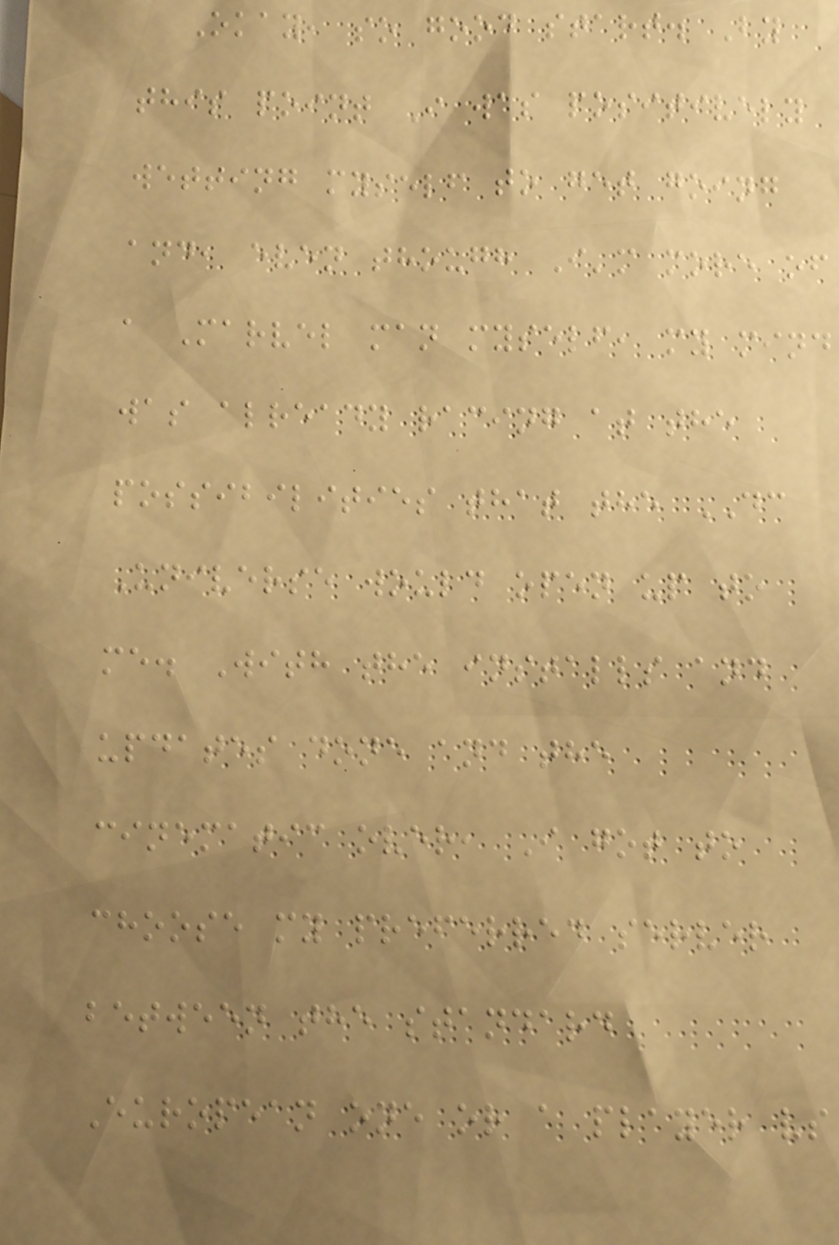Okay, so good start. By
this point I was positively
wetting myself to get going
and, even though I'm more of
a Marvel man myself, my mind
was already racing at the
possibilities that the DC
Universe would open up to
me. With the installs and
updates done and the
cinematic over, I got to
choose my preferred server
between the standard
European one or a player vs
